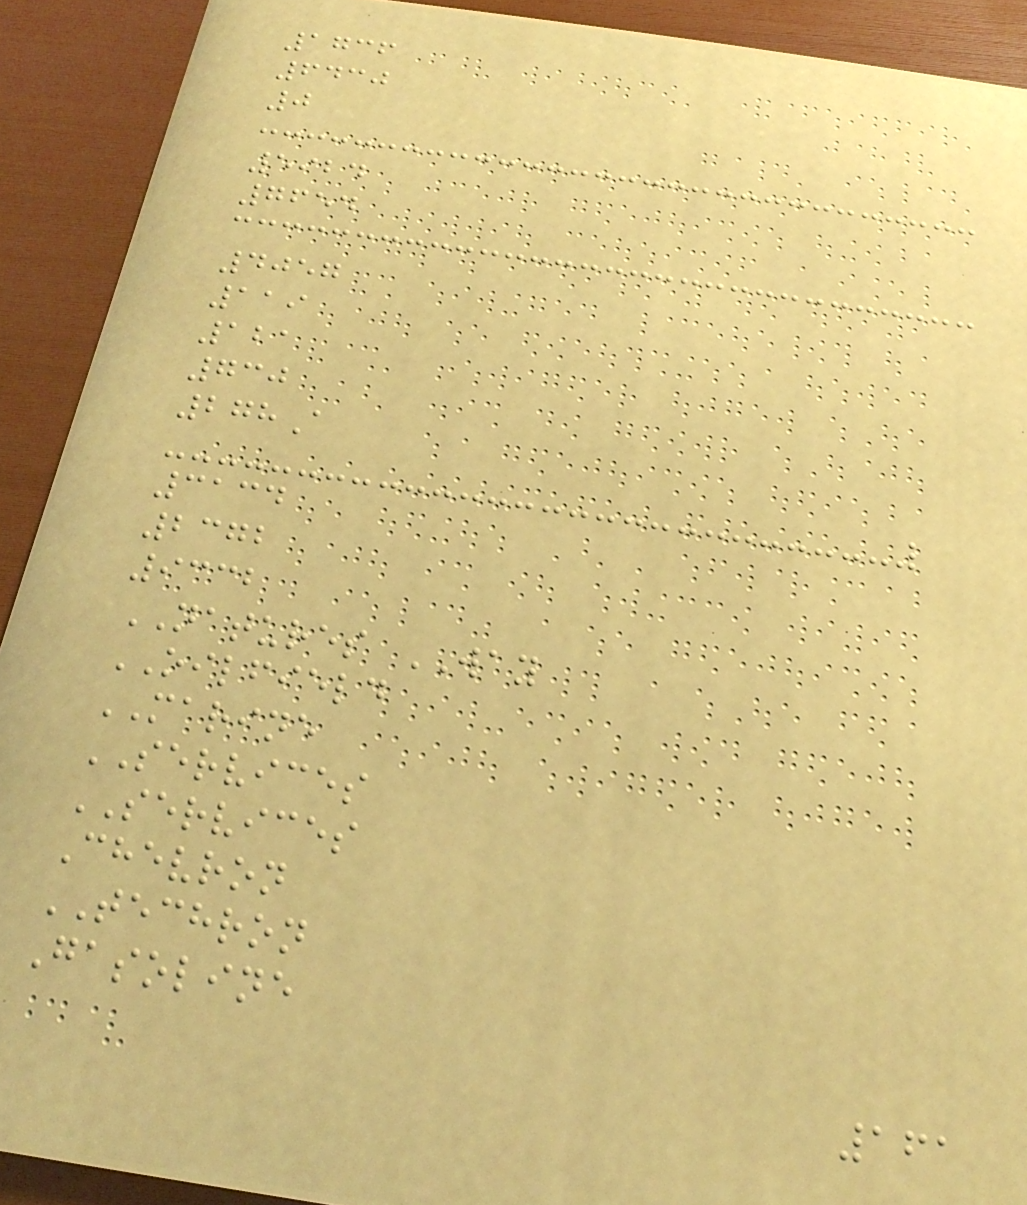1736
6430
0
5924
7654
4057
119
121
730
278A
3134
2372
9332
NATURES WAY
OILFIELD
MARINE
SERVICES
SERVICES
Chevron
TECHRON
Gasoline
161
